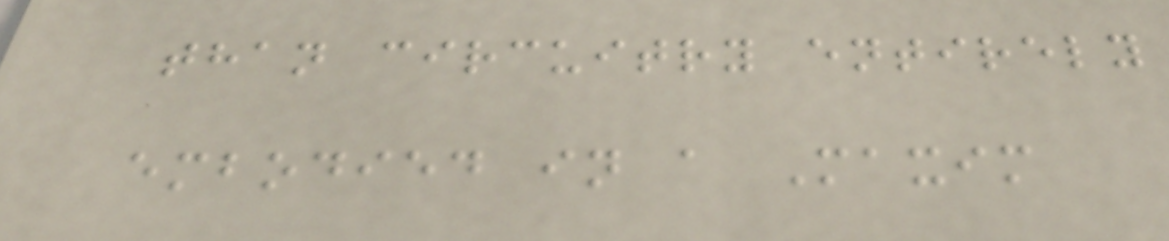than circuitry entirely
embodied in a Maxim
